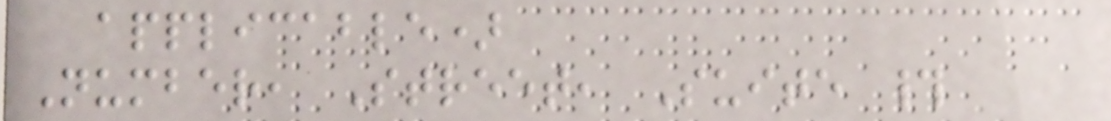applicable)
Number, Street, Suite #
